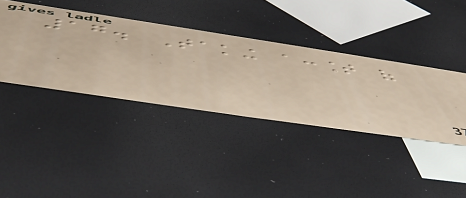17. Taking account of
